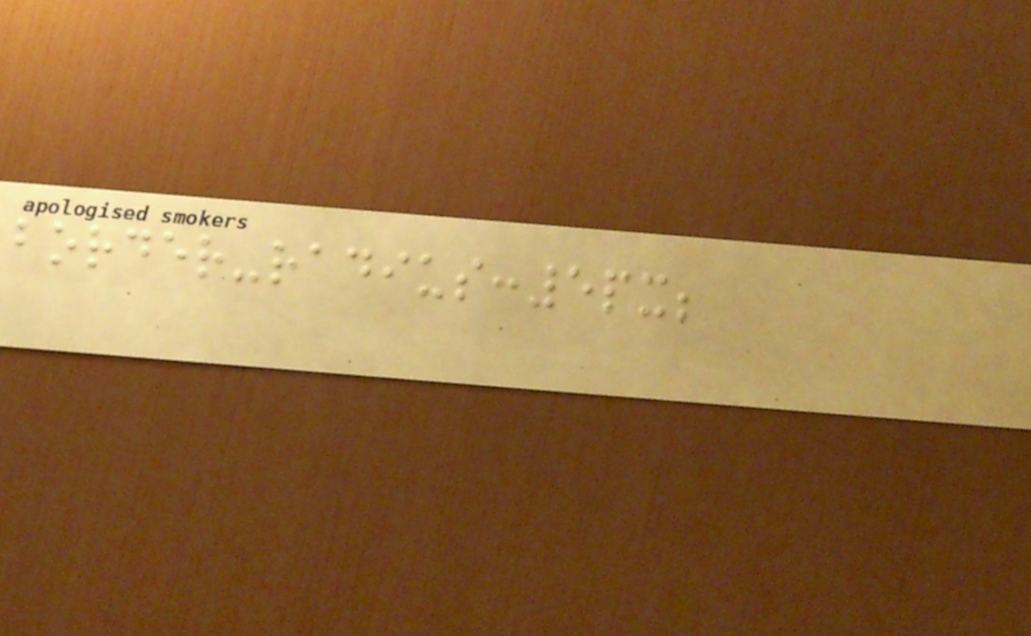border-radius:5px;
